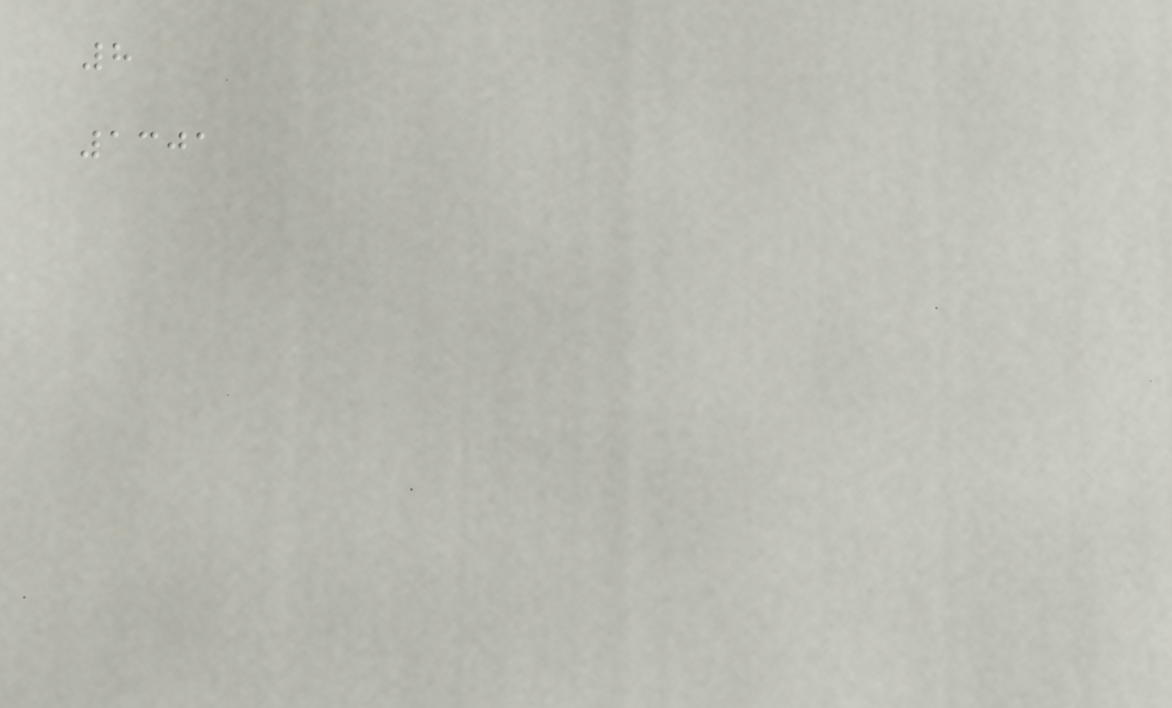8
1301
